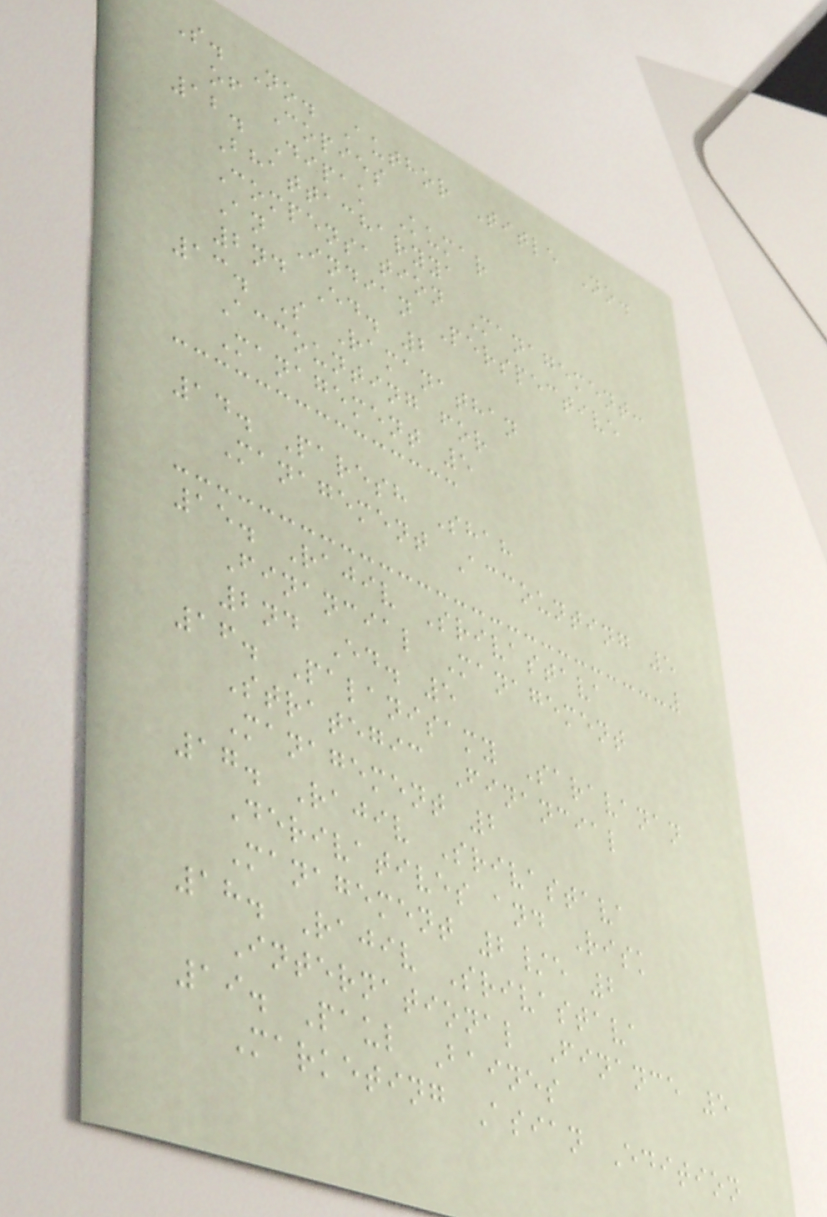S. No. Author Title No.
of Copies
12. Dipak Kumar
Bhattacharyya
Compensation Management:
An Indian Perspective
2nd Ed. 2
13. S Ramanathan
Accounting for
Management 5
14. Paresh Shah
Management Accounting 5
15. Rajiv Srivastava
Financial Management
2nd Ed. 5
16. Palanisamy Saravanan
Strategic Financial
Management 2
17. Rajiv Srivastava
Derivatives and Risk
Management 2/e 2
18. Rajiv Srivastava
International Finance 5
19. Paul Baines
Marketing Asian Edition
